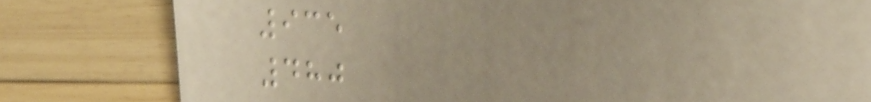935
480
